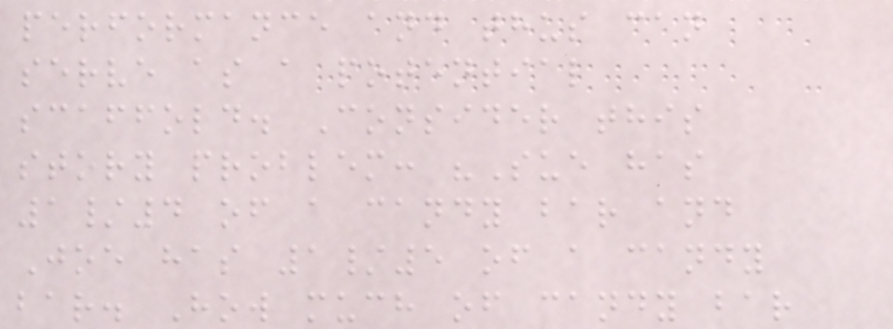performance and thus can
serve as a potential
scaffold. Consider this
story problem: "Sue has
1/4 of a candy bar and
Joe has 1/5 of a candy
bar. How much of candy bar
